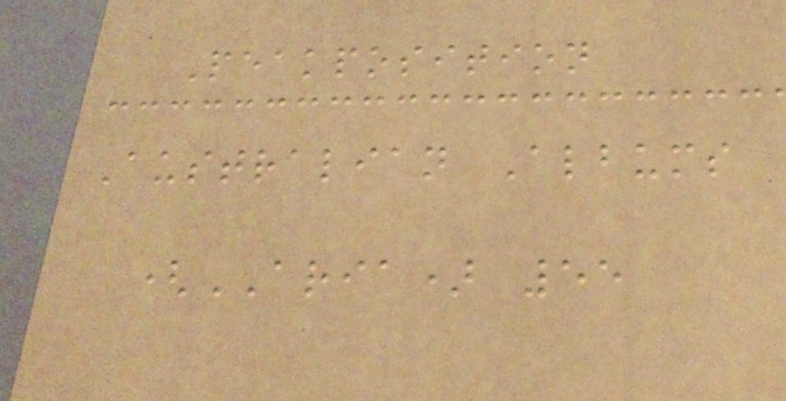Peakposition
Australian Albums
(ARIA) 55
